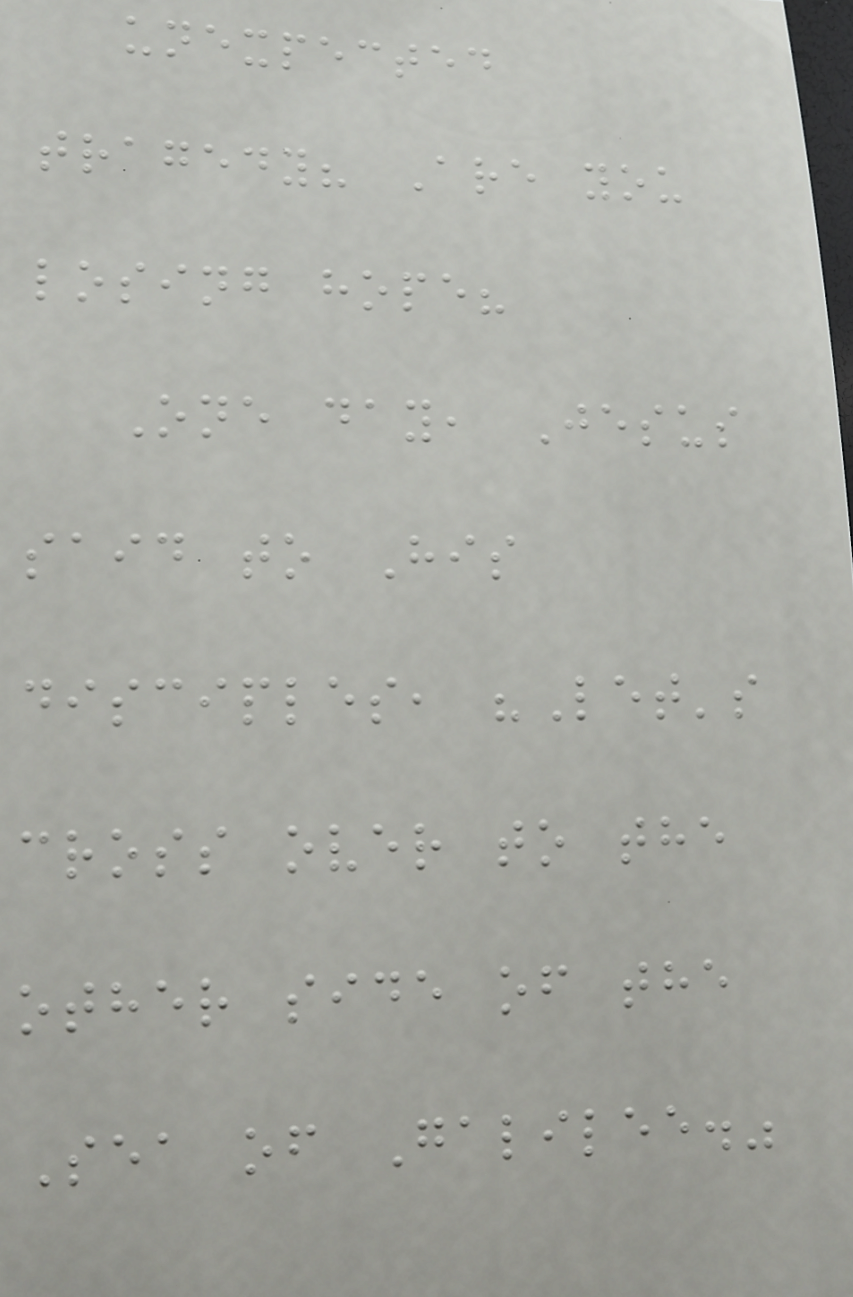unexpected
tragedy? Are you
losing hope?
One day, Jesus
said to His
disciples, "Let's
cross over to the
other side of the
Sea of Galilee."
